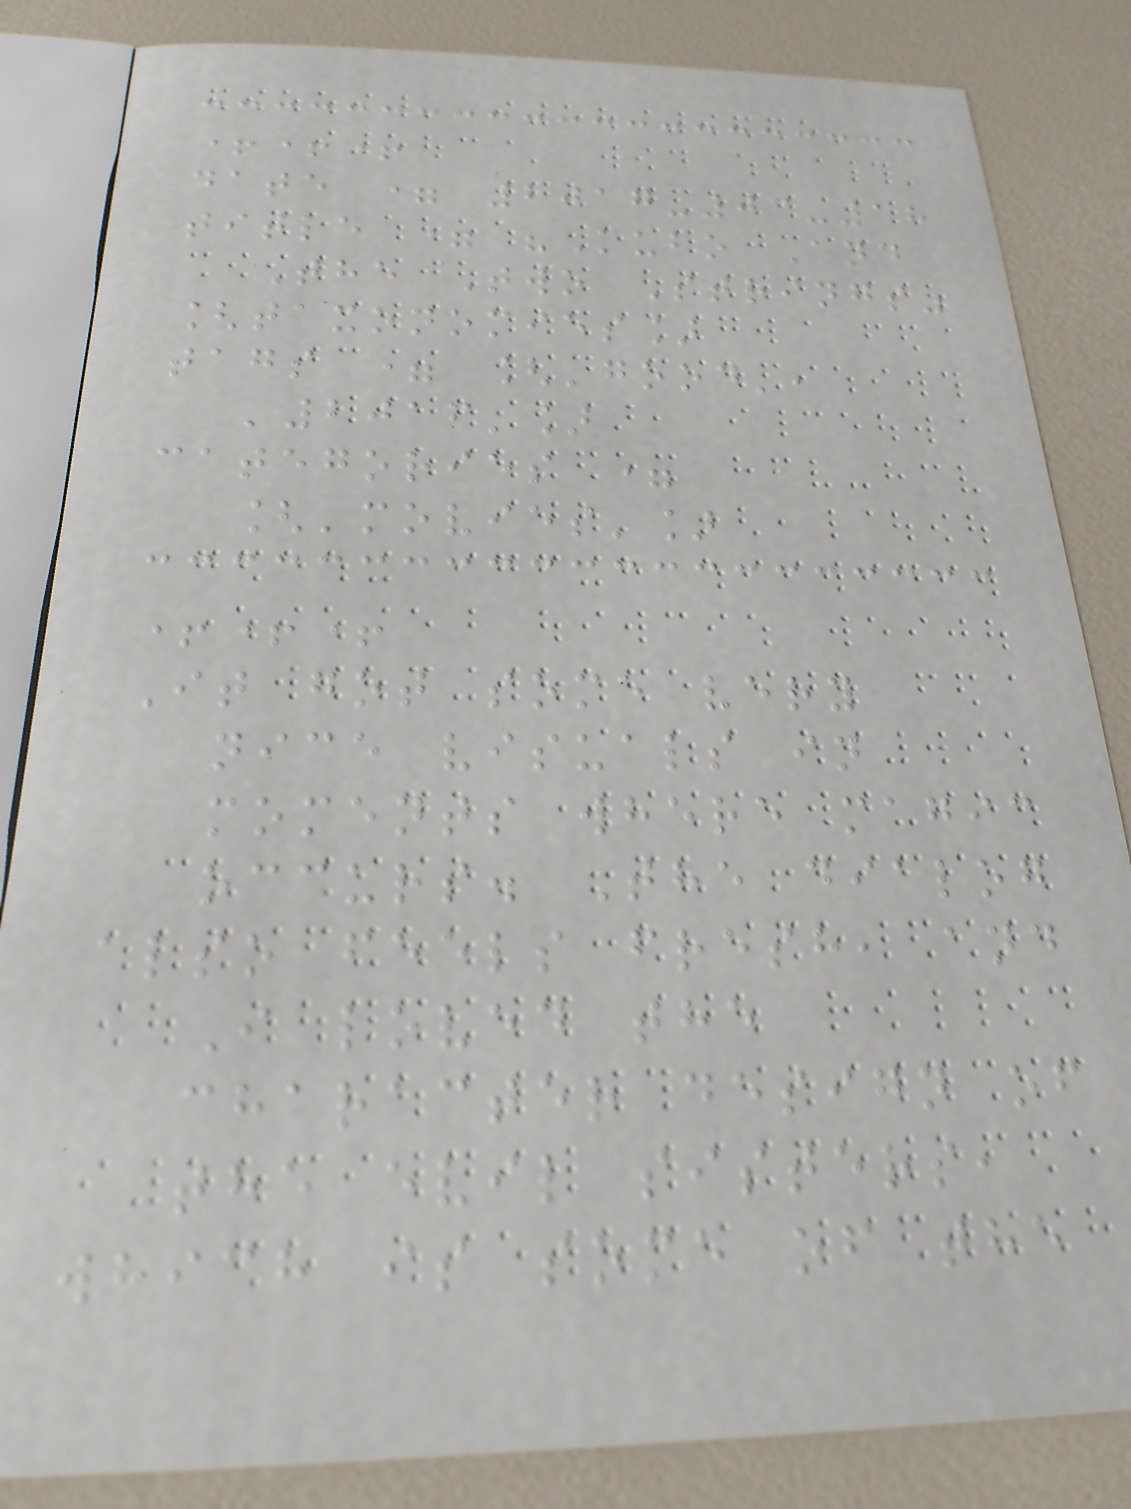+++
date = 2017-03-18
title = "Kubo And
The Two Strings"
[taxonomies]
tags = ['good',
'2016']
categories =
['movies']
+++
It got some very
nice visuals in
moments where magic
occurs. The dialog
also feels fresh, and
I loved the
character design of
the evil sisters,
which is some of the
